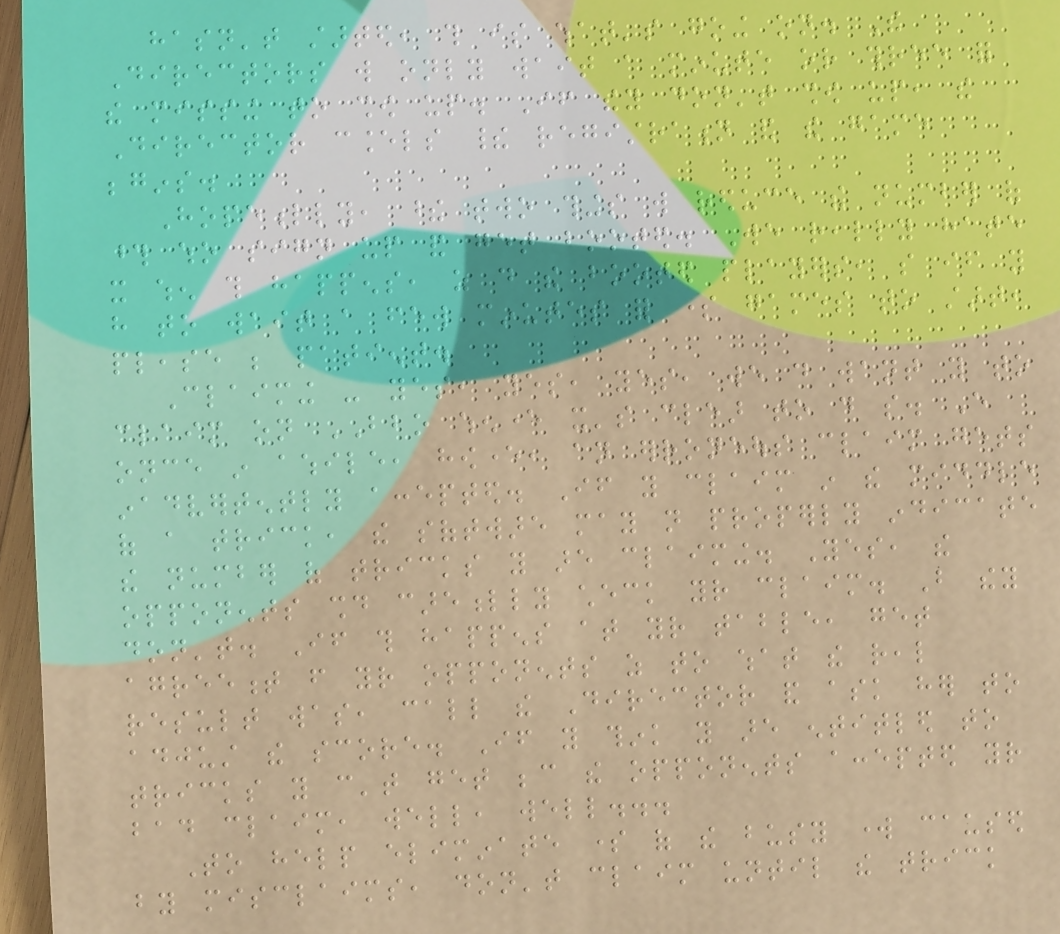hasn't started, this is what's going on. The
Directors will only wait a minute or three for
the missing to show up. If they don't show up, the
Director cancels their registration and the game
begins.
Hopefully, these two things will reduce the number of
those who sign up and get booted. We really hate
it when this happens, as do the booted players, so if you
have to wait a few minutes for some games to start,
please be patient.
Claiming - yes, yes, yes, we do want you to
claim on BBO whenever it's clear to do so. Every
once in awhile, however, an erroneous claim gets
inadvertently accepted. If you claim in the middle
of a trick, the software may not properly indicate
the number of tricks you are claiming. Yes, the
opponents should carefully check your claim. But they
don't. If this happens at your table, get
agreement from your opponents as to what the real
result was, call the Director and ask her to
adjust the score. If you think you are entitled to
tricks you can't get because the opponents accepted your
bad claim, well, well...
To help eliminate some of the busy work caused
by misclaims, don't claim until the trick
